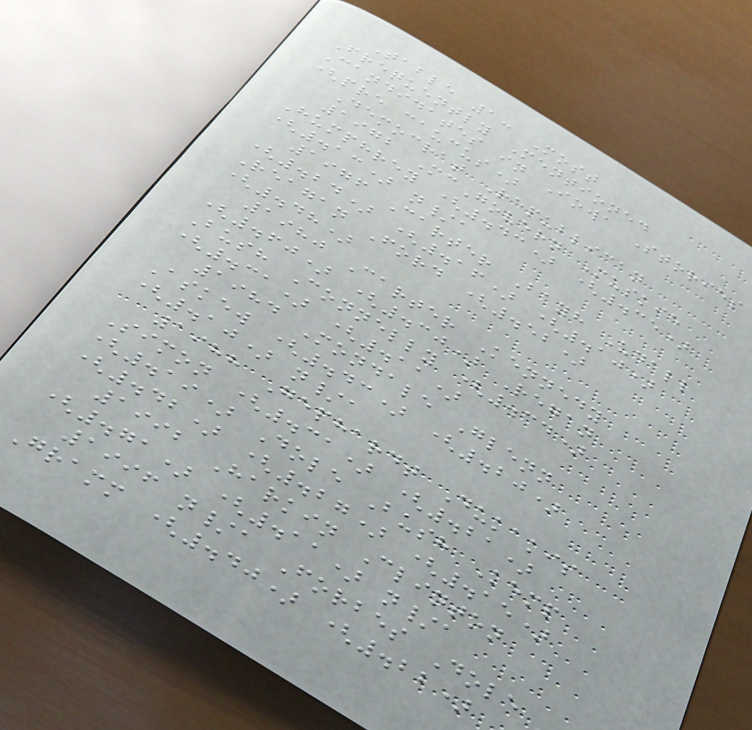Table 1: Most
Frequently Mentioned
Candidates in Iowa Stories
(pre caucus)
Democrat Republican
1972 McGovern Muskie
Humphrey (.43) (.35)
(.13) n/a
1976 Carter Bayh Udall
(.24) (.16) (.10)
Reagan Ford (.52)
(.48)
1980 Carter Kennedy
(.60) (.30) Regan
Bush Connelly (.34)
(.31) (.11)
1984 Mondale Glenn
Askew (.43) (.20)
(.10) n/a
1988 Gephardt Dukakis
Simon (.31) (.21)
(.19) Dole Bush Kemp
(.42) (.27) (.15)
1992 Harkin Clinton
(.71) (.11) n/a
1996 n/a Forbes Dole
Gramm (.40) (.22)
